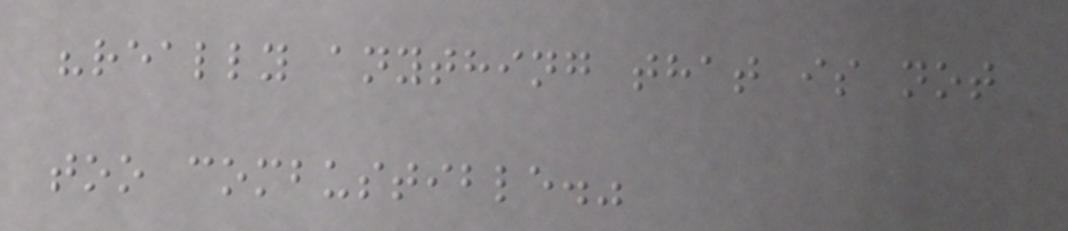"really anything that is not
too combustible."
